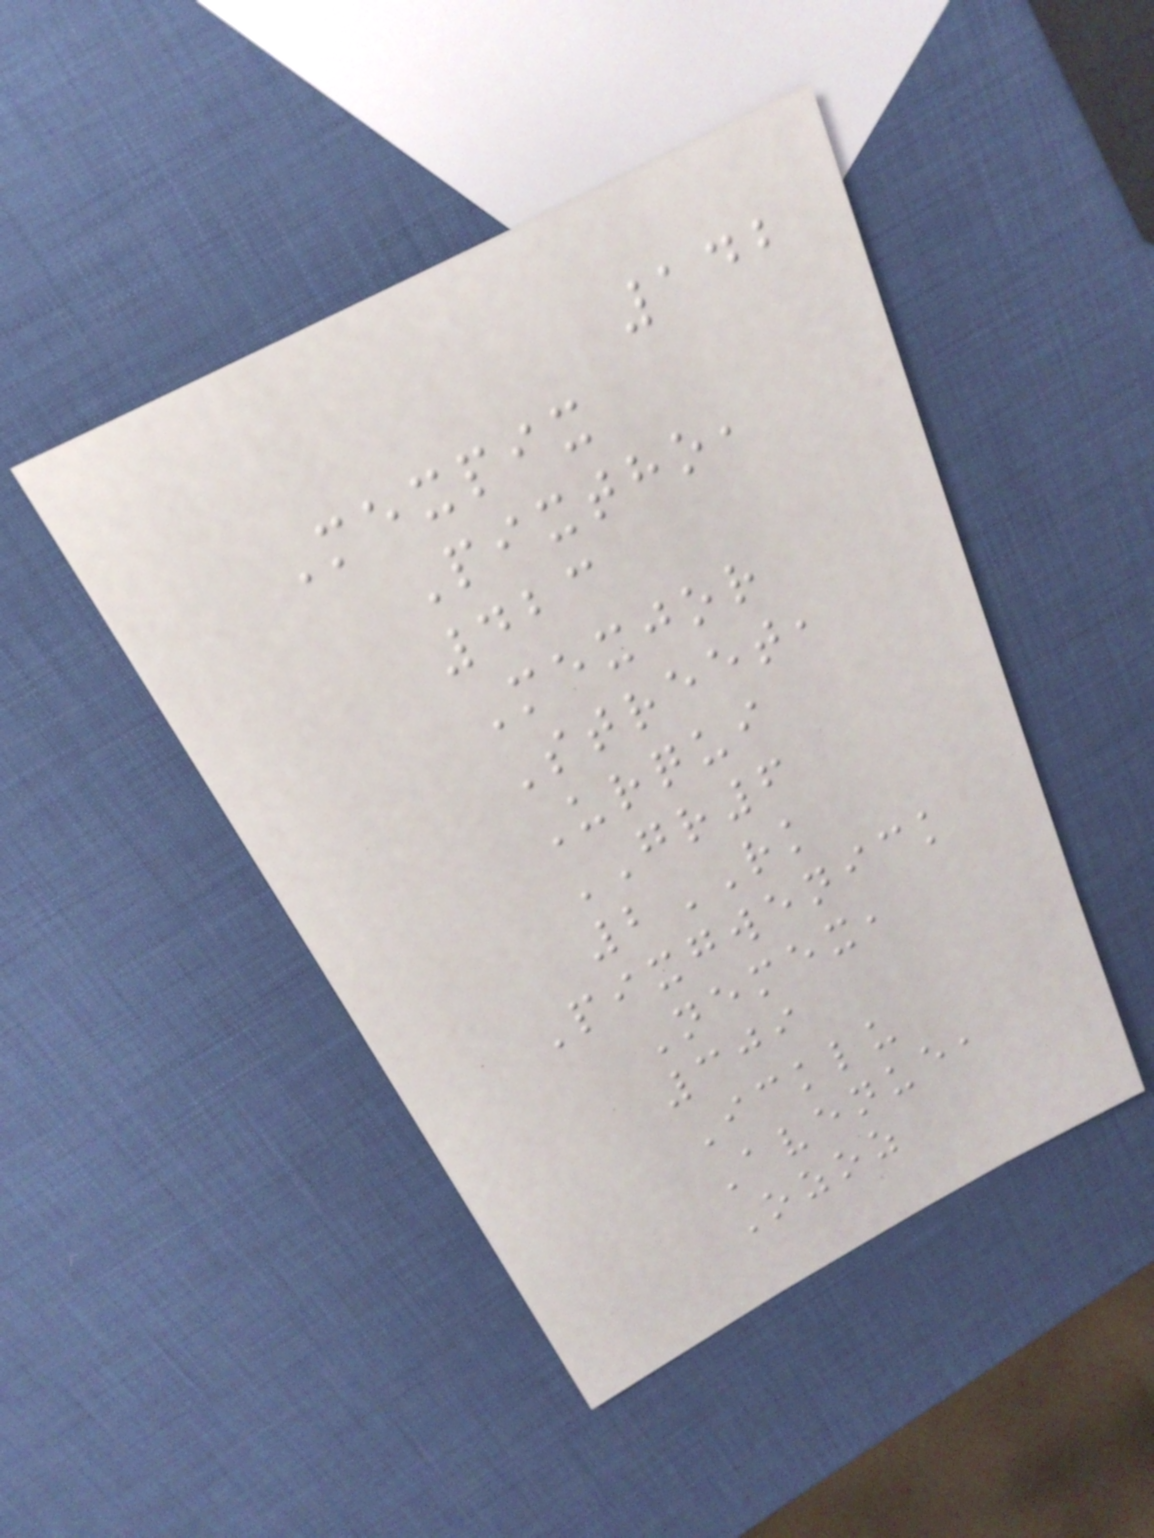142
Mexpix
Pixtho,
423
Mexjor
Street,
Urqui
GR6
2RK
Pixgwenick
Nemex,
309
Icklu
Avenue,
Ozoz
